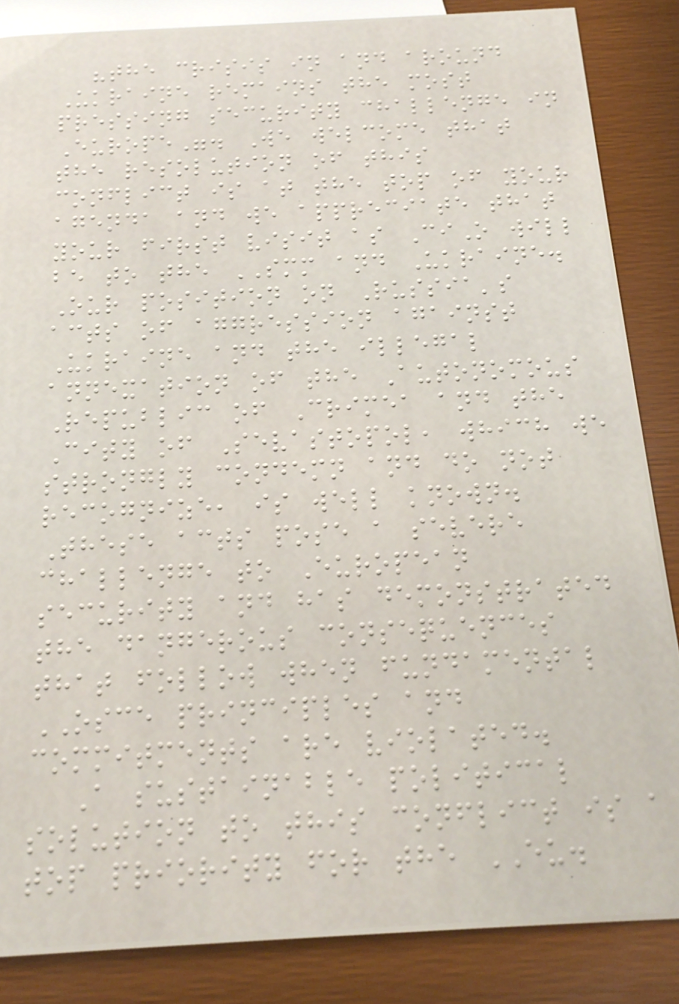"the crisis in and around
Ukraine remains the most
pressing security challenge in
Europe". We welcome that
the resolution of this
conflict is at the top of your
agenda and we appreciate that
your first visit as CiO will
be to the SMM and Ukraine.
Our position on Russia's
acts of aggression against
Ukraine and the illegal
annexation of the Autonomous
Republic of Crimea and the
City of Sevastopol, which we
strongly condemn and do not
recognize, is well known.
These acts pose a severe
challenge to European
security and has demonstrated
the dangerous consequences
that follow when fundamental
OSCE principles and
commitments are violated.
A sustainable political
solution to this conflict is a
top priority for the EU.
